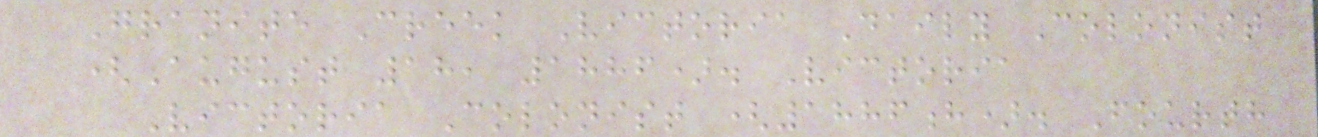Granite Creek Victoria Daily Colonist
(August 18, 1886). Victoria
Victoria Colonist (1886h). Fourth
